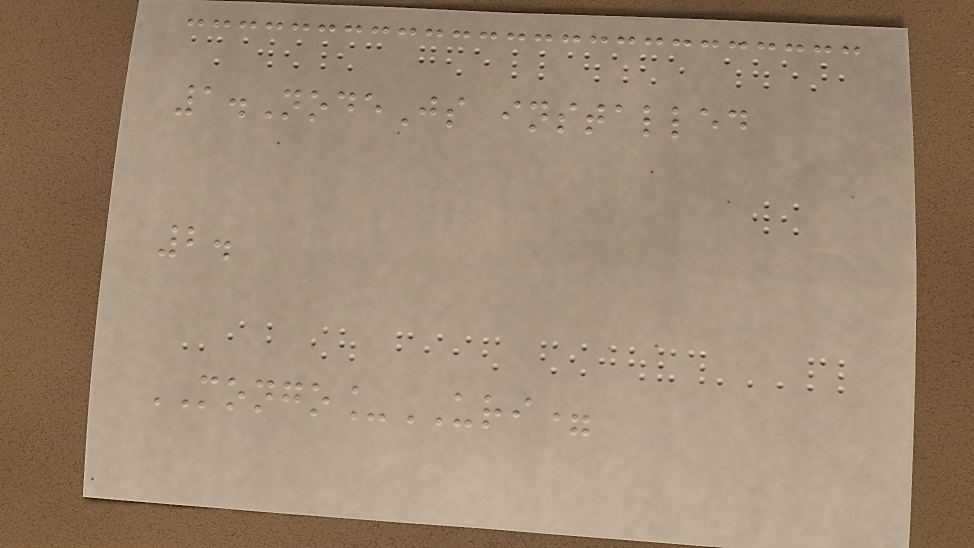1.NodeJs installed
2.
MONGO_URI=
